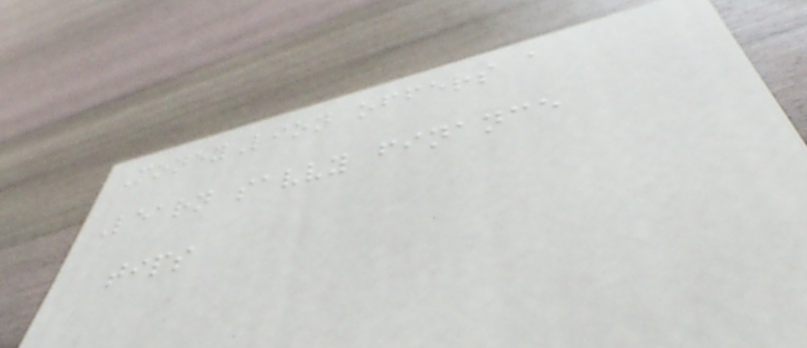MoneyLion offers a
Learn savvy finance
tips
